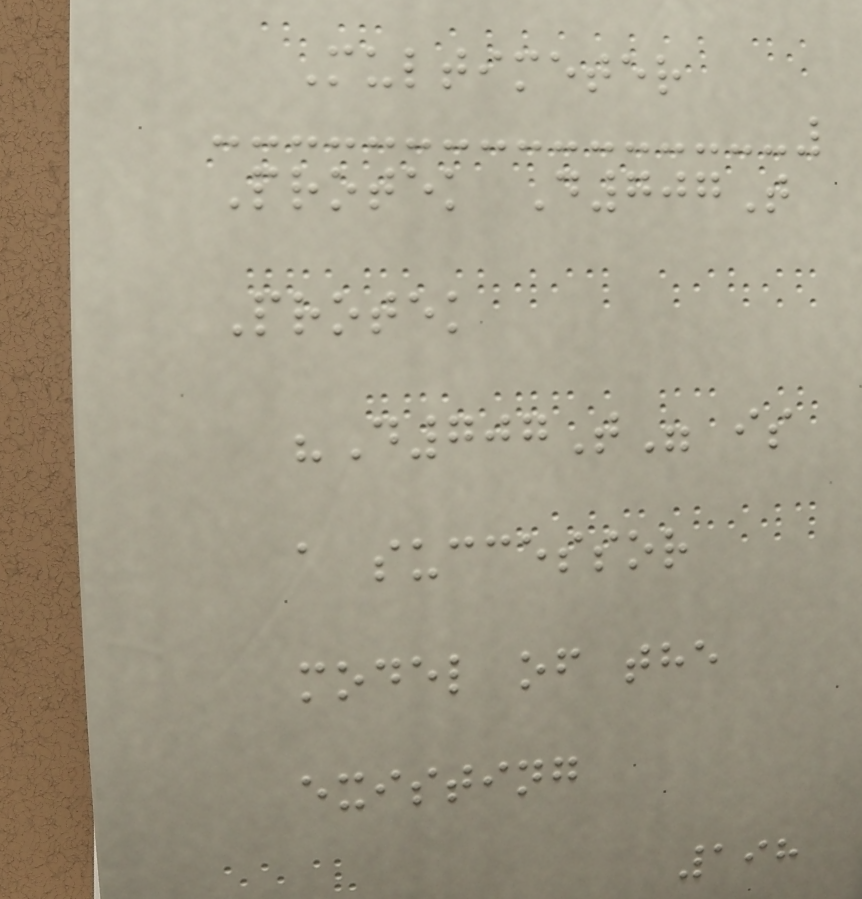Multimeter
Protek D707T
Protek
"D707T" is
a successor
model of the
existing
198
